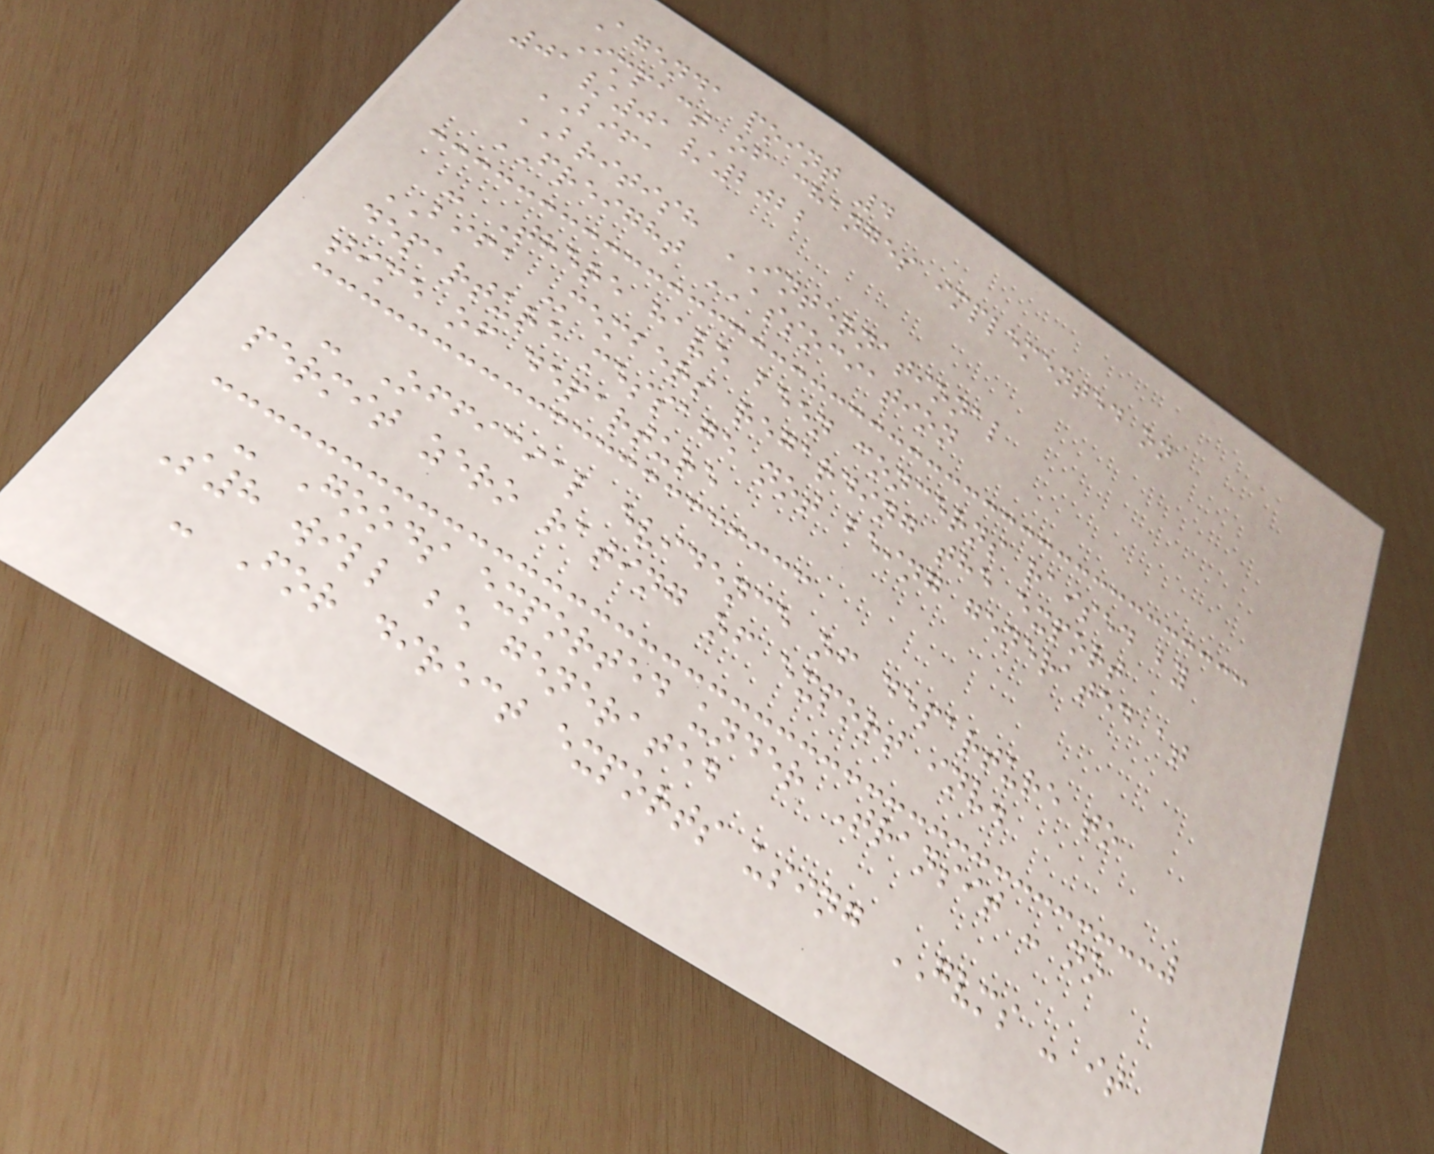Agenda point 4
Impact of changes implemented on
01/01/2022
BIFA
BRITISH INTERNATIONAL
FREIGHT ASSOCIATION
- There have been concerns raised by
BIFA Members regarding the export
departure message not being generated at
time of departure
- Official evidence of departure to
permit zero rating of export inv.
- Goods exported under Transit - no
S8 will be generated
- For direct exports using GVMS - it
